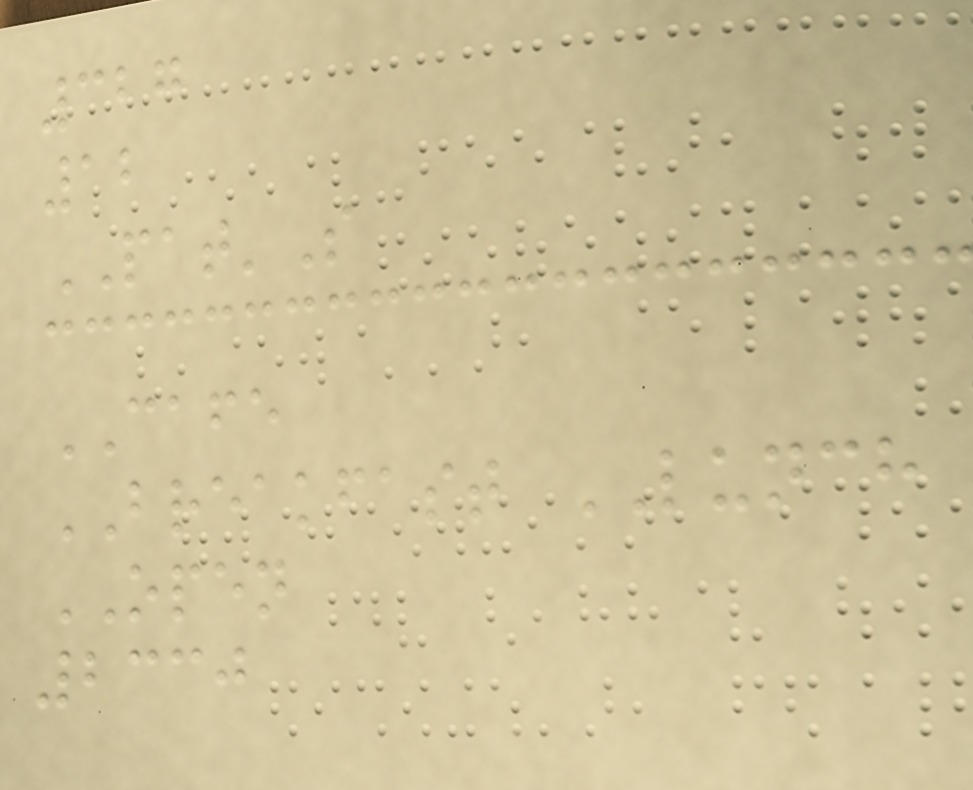327
12
PAT'S
CAFE
BREAKFAST LUNCH
OPEN
2330
